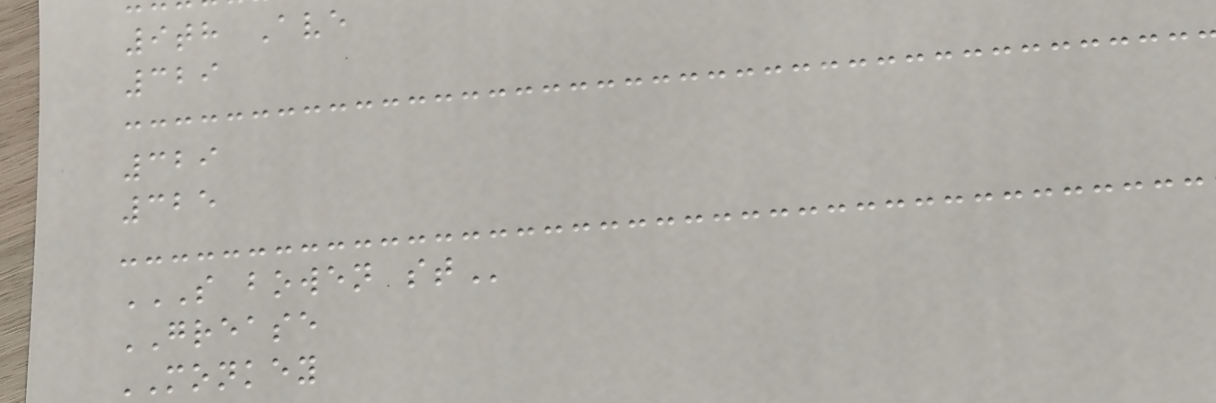9th Ave
329
329
325
S BOWEN ST
GREASE
MONKEY
